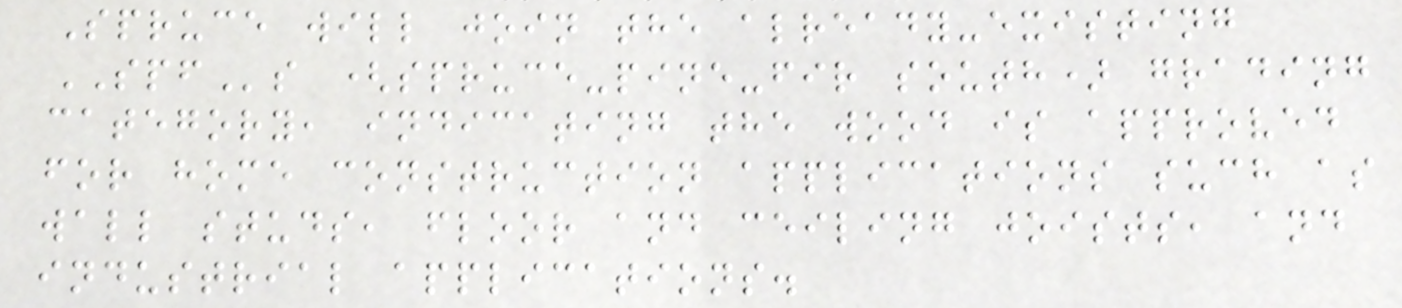Spruce will join the already-existing
SPFs (spruce-pine-fir south) grading
category, indicating the wood is approved
for home construction applications such as
wall studs, floor and ceiling joists, and
industrial applications.
